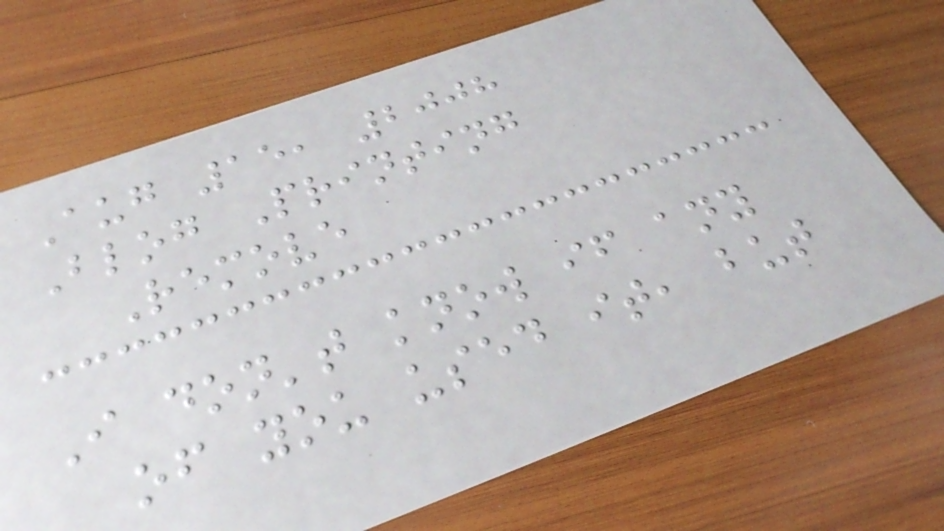Aug 15, 2008
Blog Printing
Remove
I don't know if any
of you used it, but
